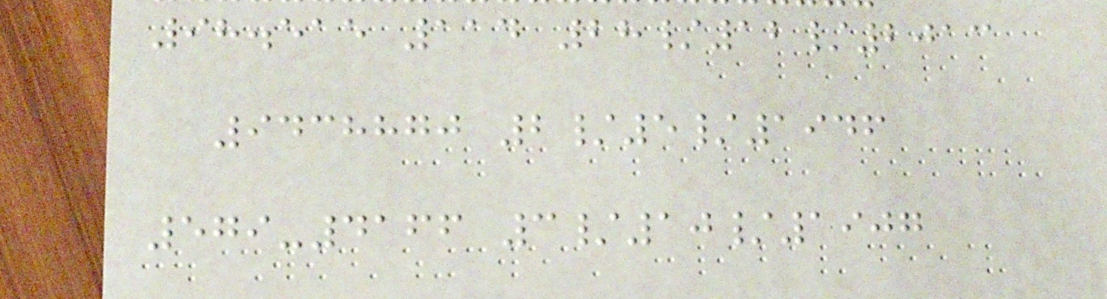98.515 114 28/12/2013
9438870 2/5/1946
579-4166 3/10/1907
